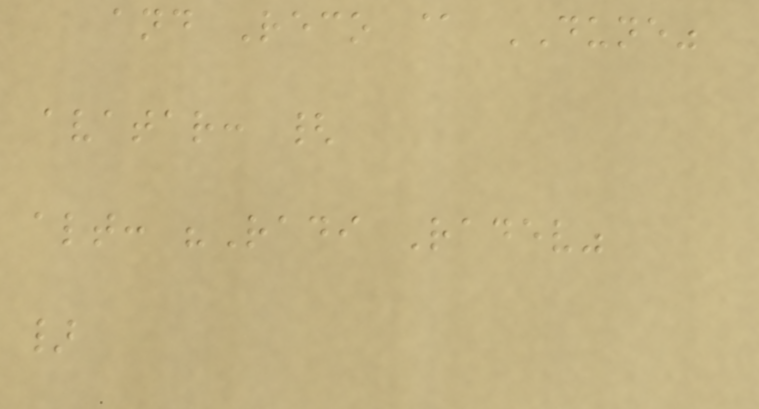and Reco @ DUNE"
avatar: {
alt: "Radi Radev"
}
